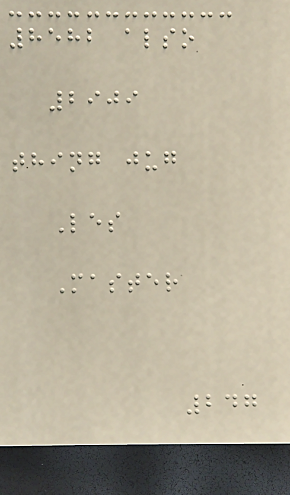8582 also
2909
thing jug
Les
Master
247
